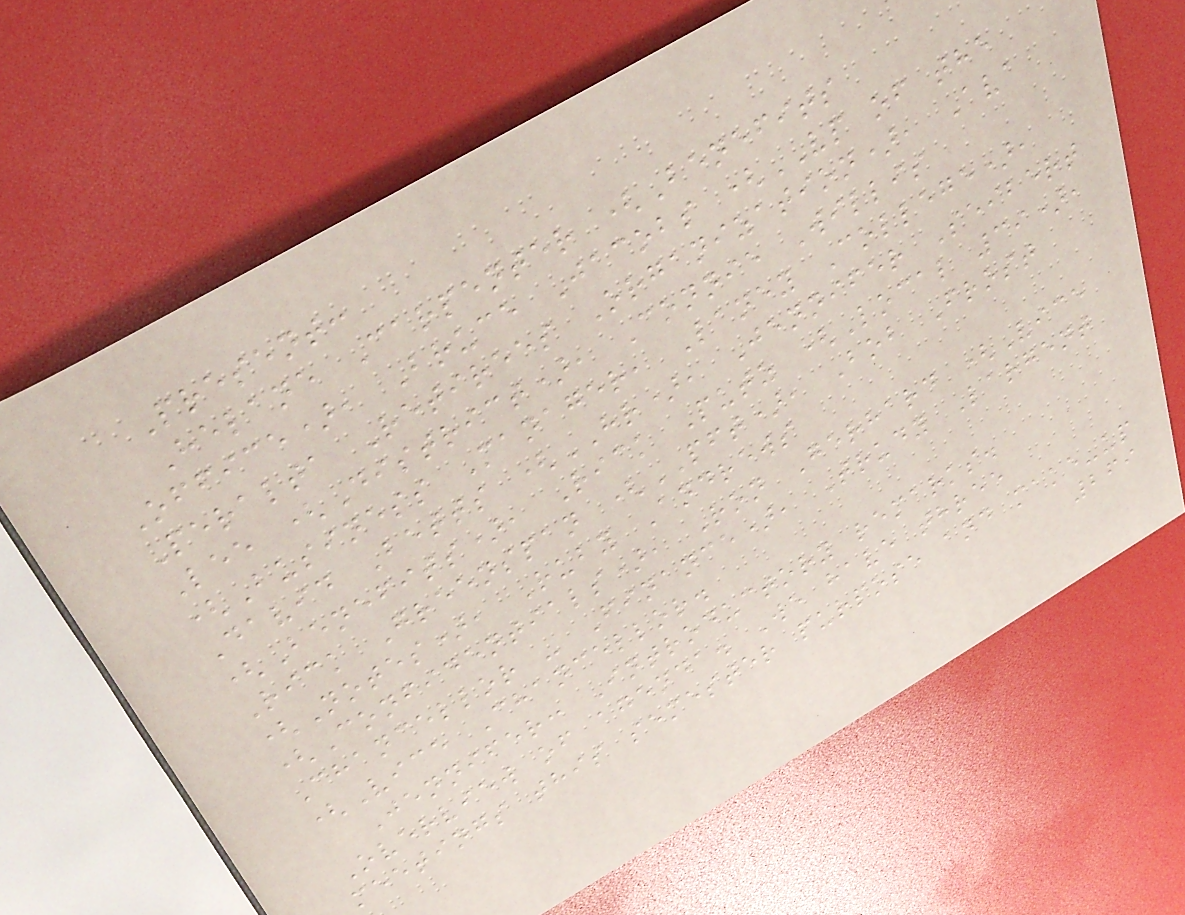Present:
Helane Carpenter (Benefits
Office), Bruce Jacobs (VP of the
Peralta Retirees Organization), Ava
Lee (District), Connie Willis
(Business Manager, Laney College),
David Betts (HR), Jennifer Seibert
(Benefits), Rick Putz (Local 39),
Rick Greenspan (PFT), Bob Frost
(Notes), Ruby Andrews
(Confidentials), Ron Gerhard (Vice
Chancellor - Finance), Trudy Largent
(Vice Chancellor.
Jennifer: Introductory remarks.
Overview of agenda. We have three
meetings this semester purpose and make-up
269
